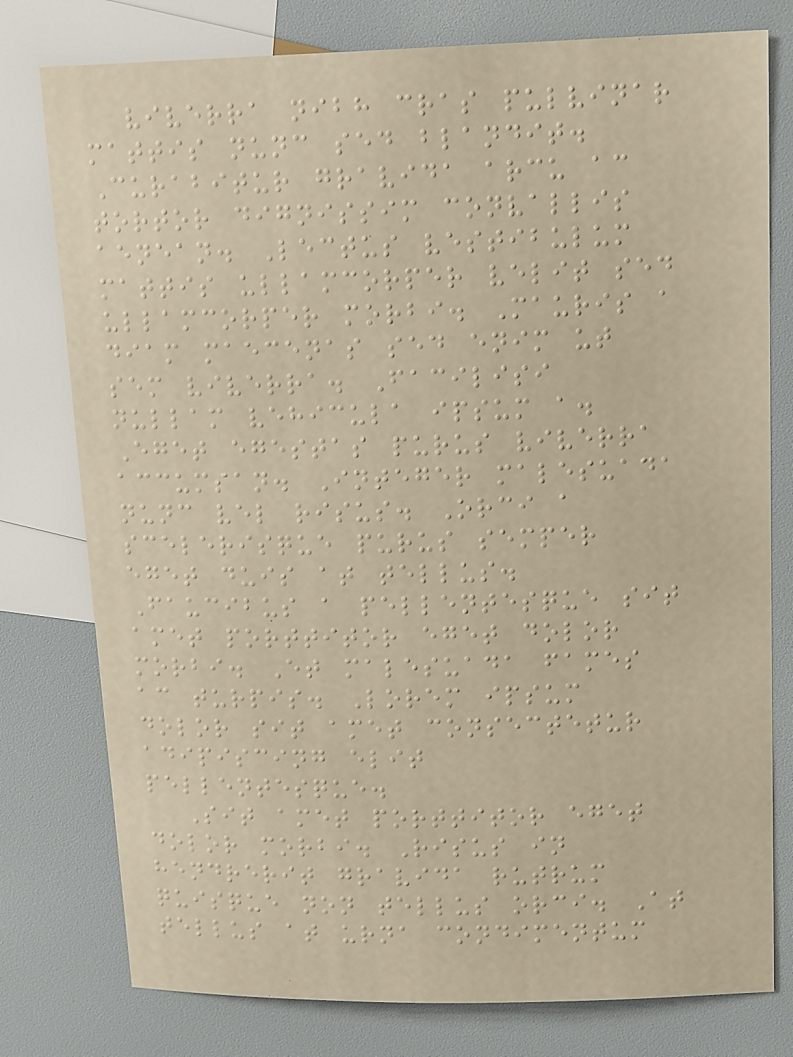viverra nibh cras pulvinar
mattis nunc sed blandit.
Curabitur gravida arcu ac
tortor dignissim convallis
aenean. Lectus vestibulum
mattis ullamcorper velit sed
ullamcorper morbi. Mauris a
diam maecenas sed enim ut
sem viverra. Facilisi
nullam vehicula ipsum a.
Eget egestas purus viverra
accumsan. Integer malesuada
nunc vel risus. Orci a
scelerisque purus semper
eget duis at tellus.
Faucibus a pellentesque sit
amet porttitor eget dolor
morbi. Et malesuada fames
ac turpis. Lorem ipsum
dolor sit amet consectetur
adipiscing elit
pellentesque.
Sit amet porttitor eget
dolor morbi. Risus in
hendrerit gravida rutrum
quisque non tellus orci. At
tellus at urna condimentum
